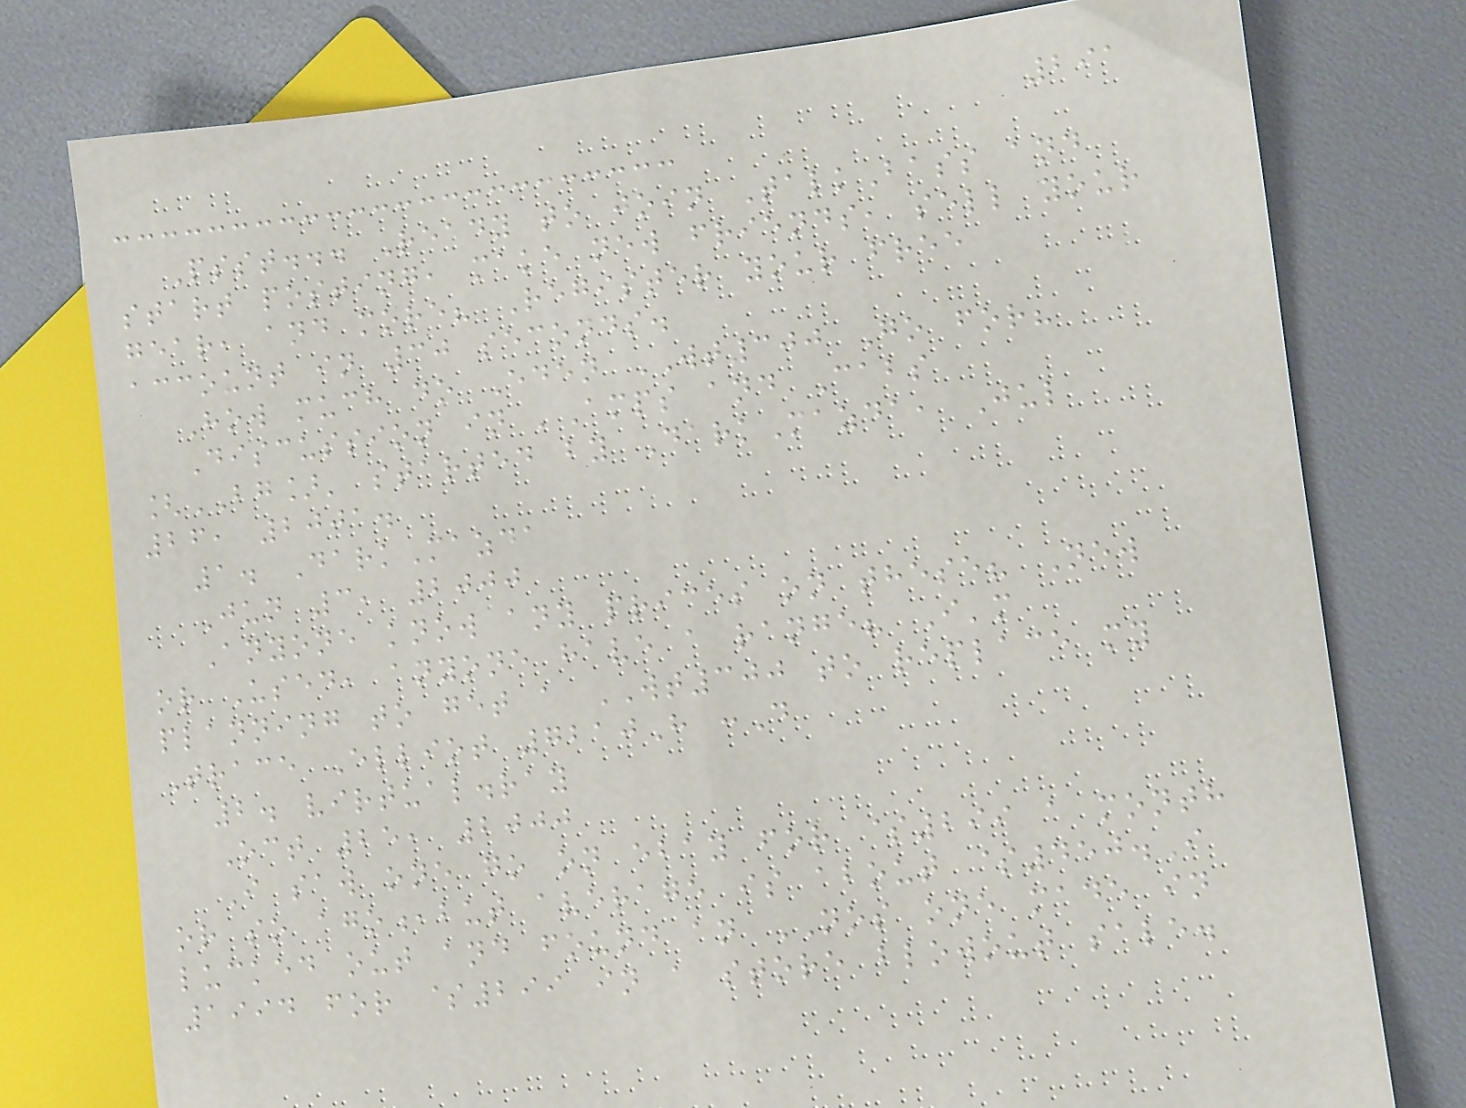291
Psst... Ready to join TalkBass and
start posting, make new friends, sell your
gear, and more? Register your free
account in 30 seconds.
How much do Eden WT300 Go for?
Discussion in 'Amps and Cabs
[BG]' started by DarkMazda, Jul
26, 2001.
1. DarkMazda
Jun 3, 2000
Anyone know any prices on these? New
or Used, anyone have a range? I'm
planning to get a WT300 to replace my
Trace Elliot 7210H :D
2. virtual.ray
Oct 25, 2000
I saw one go on ebay for $299 a month
or so ago,but average is about $450.I
lucked out and found an NOS one made in
1994 for $299 in a store blowout sale.
